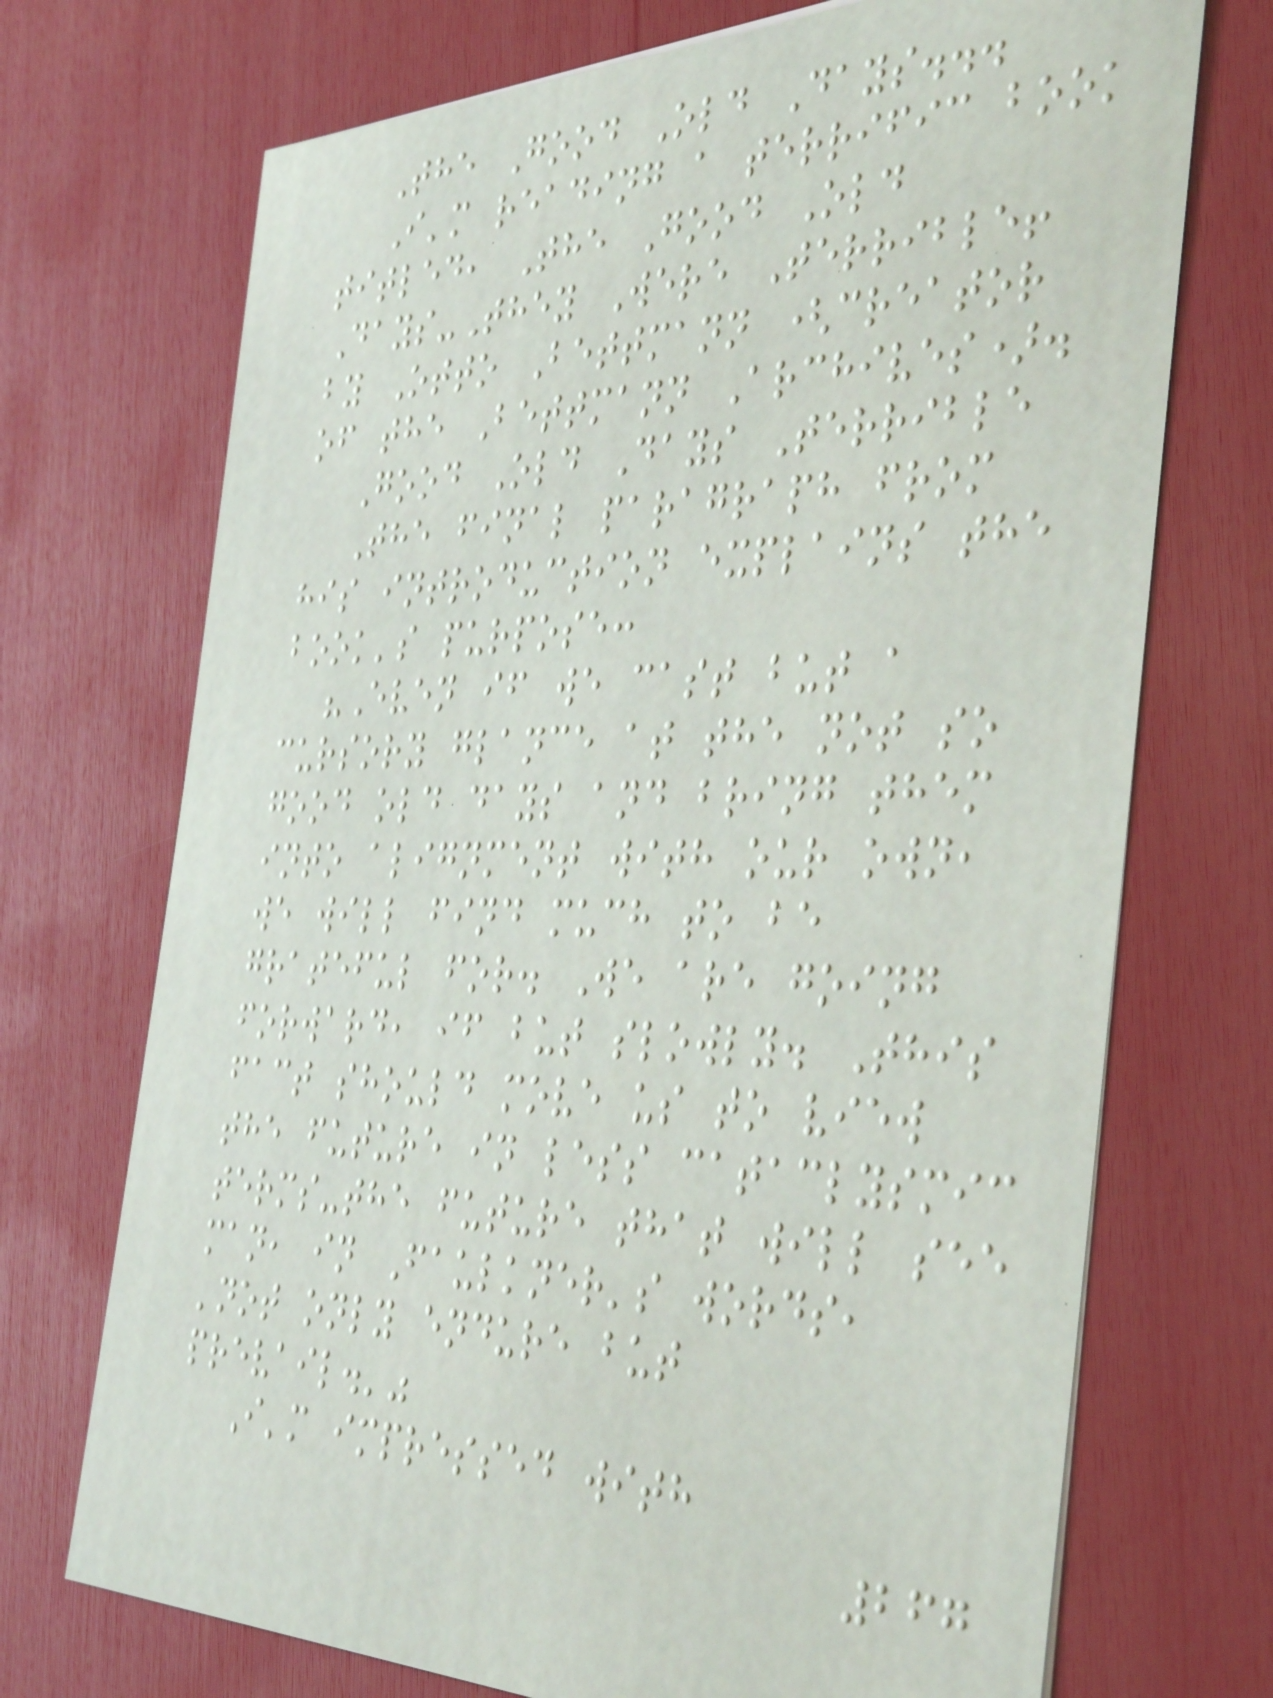The Good Old Days...
I'm reading a terrific book
titled, The Good Old
Days-They Were Terrible!
by Otto Bettmann (creator
of the Bettmann Archives).
Good Old Days Terrible
The final paragraph from
his introduction explains the
book's purpose:
"Even if we cast but a
cursory glance at the not so
good old days and bring them
into alignment with our own,
we will find much to be
grateful for. We are going
forward, if but slowly. This
fact should move us to view
the future in less cataclysmic
terms-the future that will see
man, in Faulkner's words,
'not only endure but
prevail.'"
I'm impressed with
267
